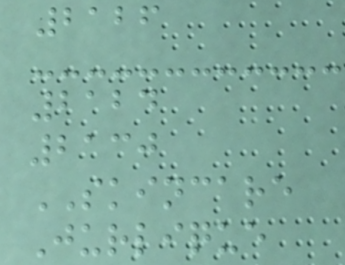2126
2124
2130
SKINCARE
Jurlique
